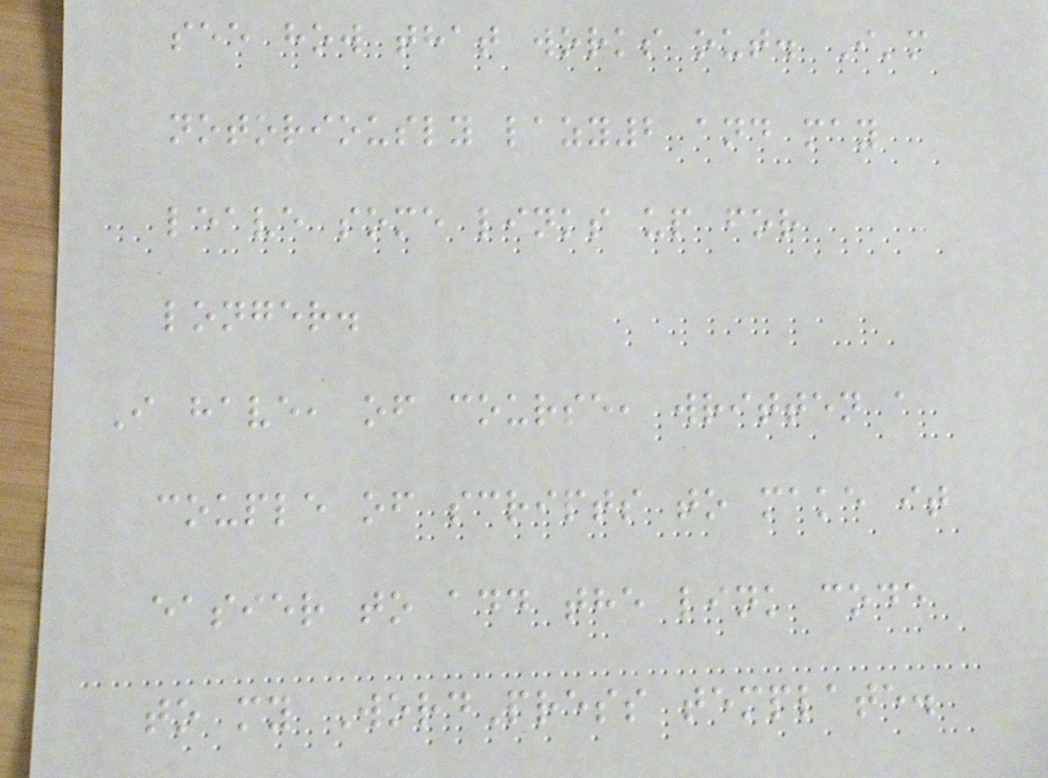see how that works out. I'm
notoriously lazy2 and may
leave some links up for
longer.
I have, of course, written a
couple of scripts to make it
easier to add the link code
to my WordPress template.
